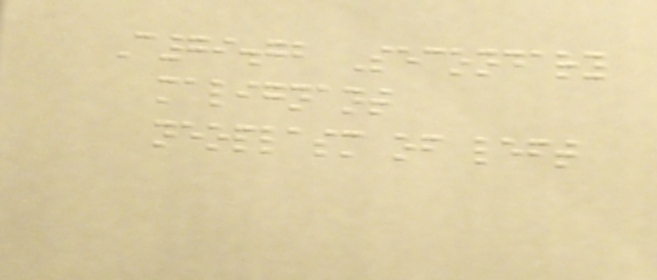C79.72 Secondary
malignant
neoplasm of left
